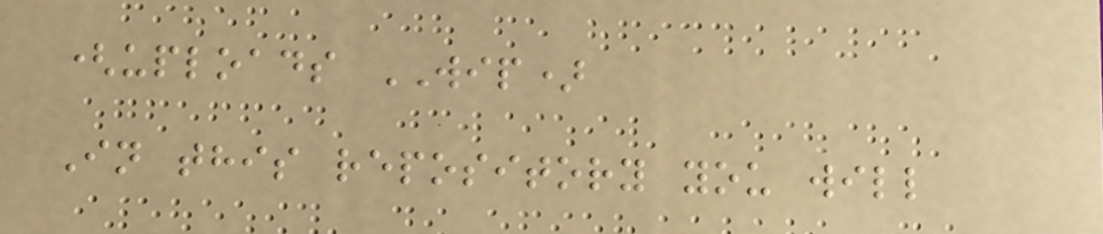(uploads WIP)
In this repository you will
